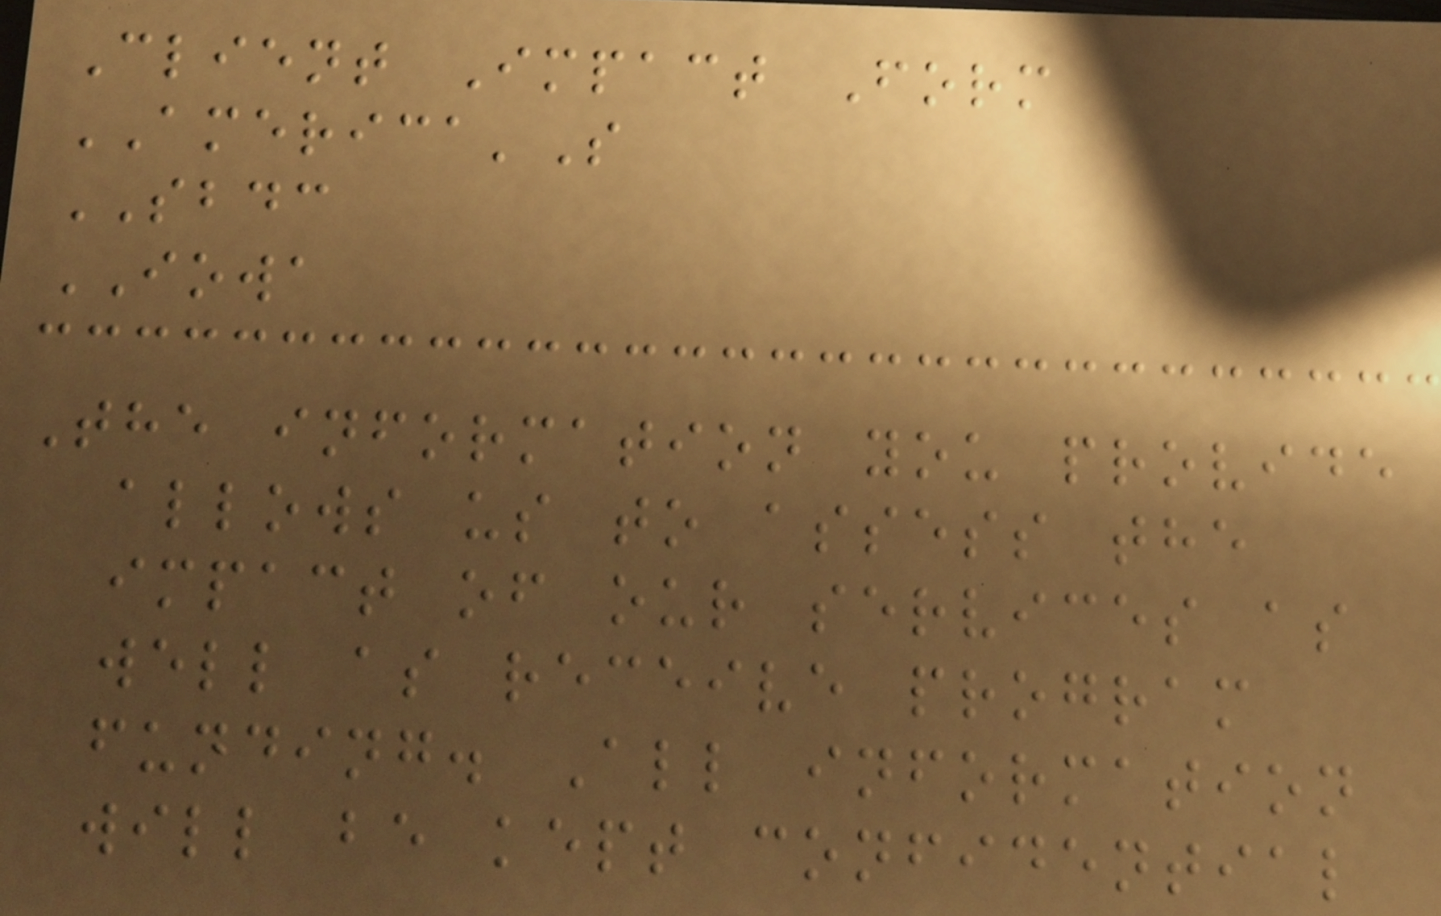Client Impact Form
AMERICA'S
SBDC
IOWA
The information you provide
allows us to assess the
impact of our services as
well as receive program
funding. All information
will be kept confidential
